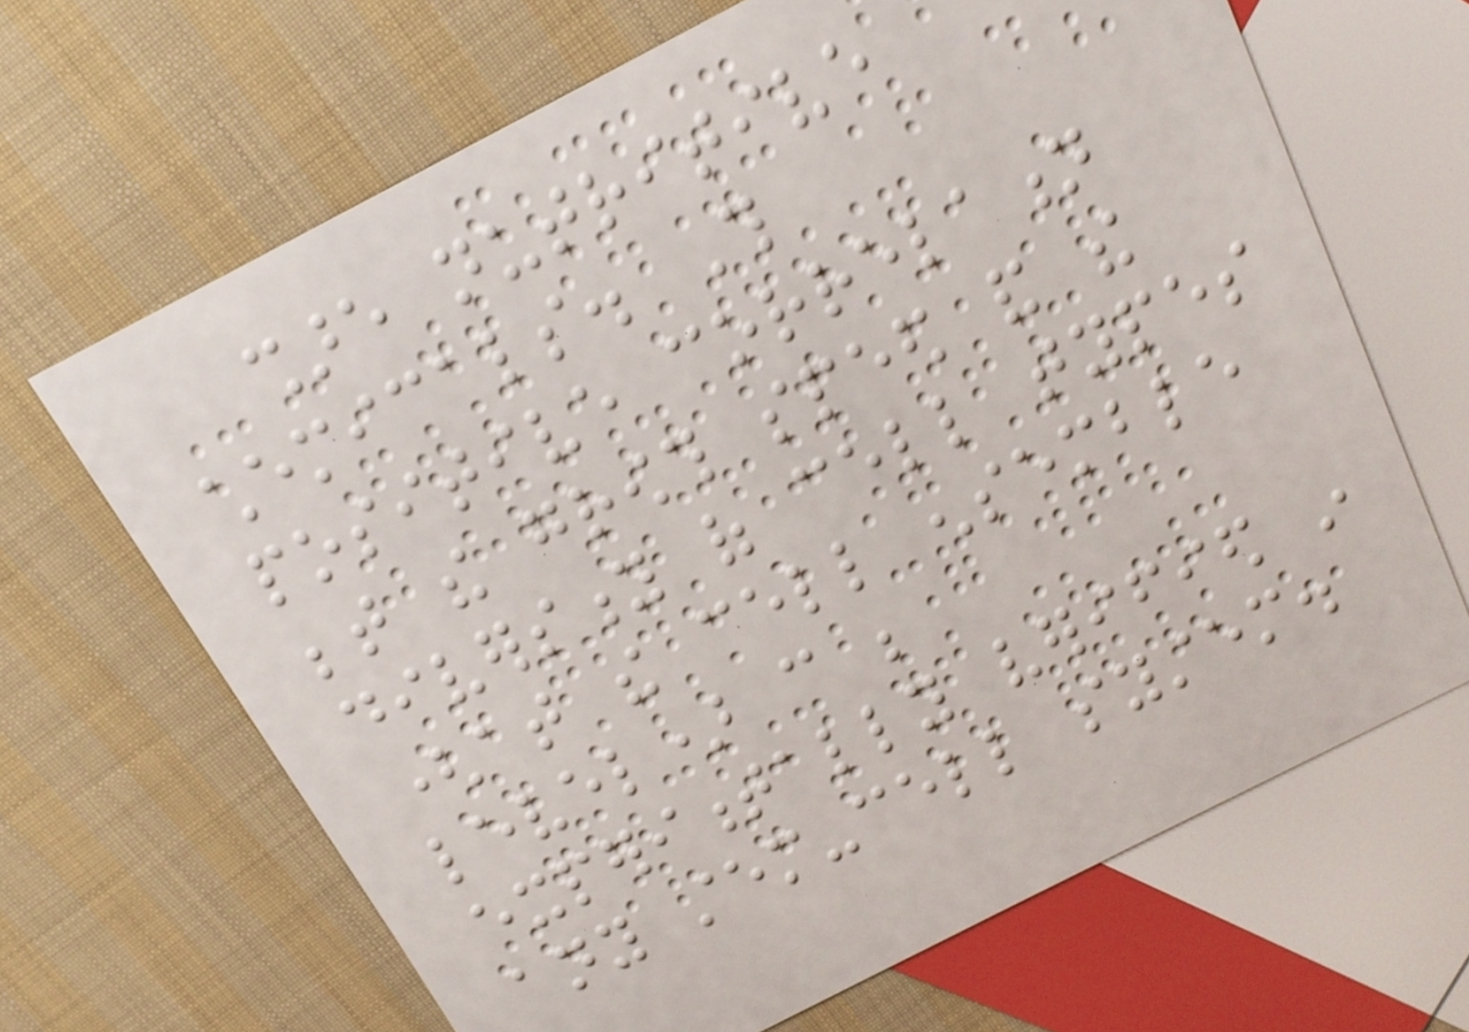share nutritive
chemicals. This
positive correlation
between the growth speed and the
diversity of cell types
(at the cell ensemble
level) can be
experimentally verified in
any stem-cell system.
